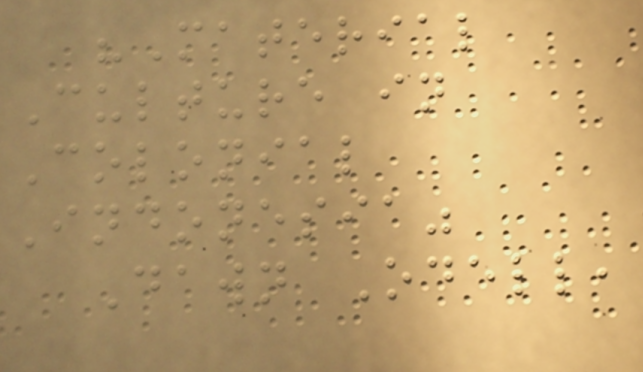"Material
Culture in
Colonial
Indonesia"
Dawn Odell,
